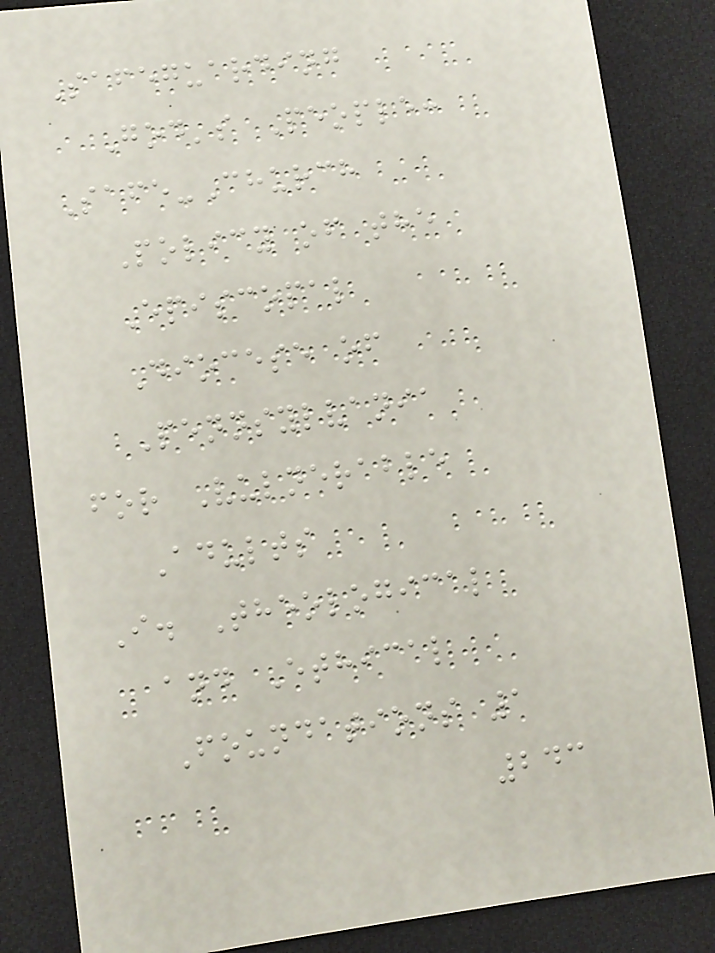Safeguarding
God's People:
Safe-Church
Policy of the
Episcopal
Diocese of
Pennsylvania
for Vulnerable
Adults
I. Theological
and Ethical
Foundations 1
243
